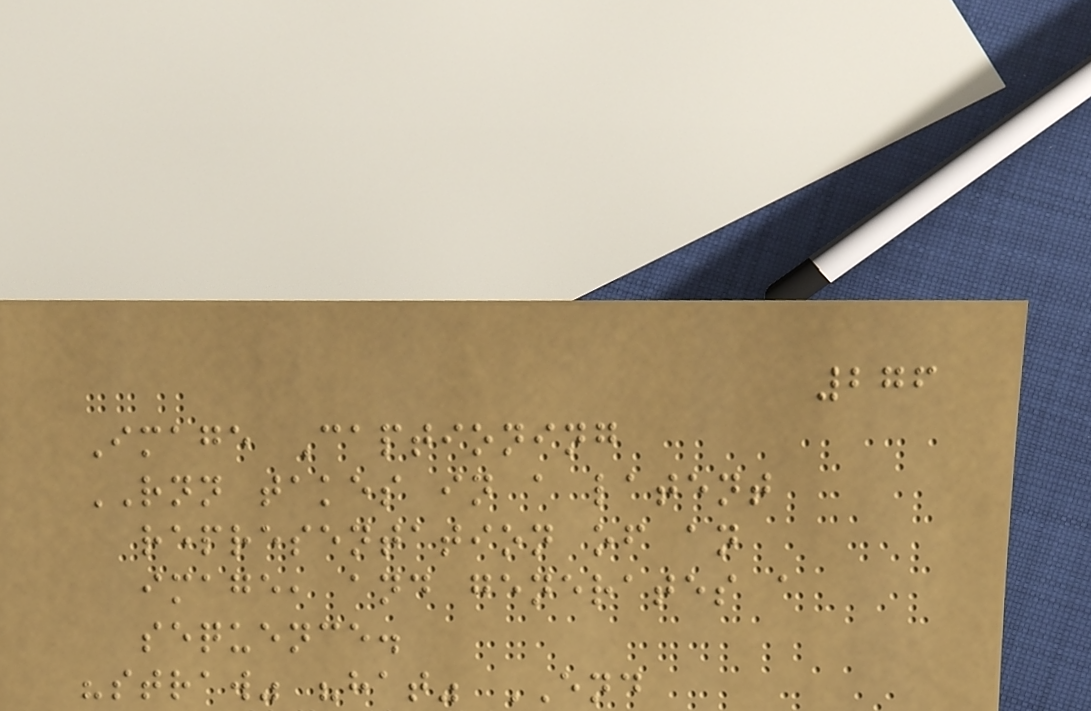276
Image Captioning
RNN takes in a latent
representation of an
image, and generates a
sequence.
"straw" "hat" END
